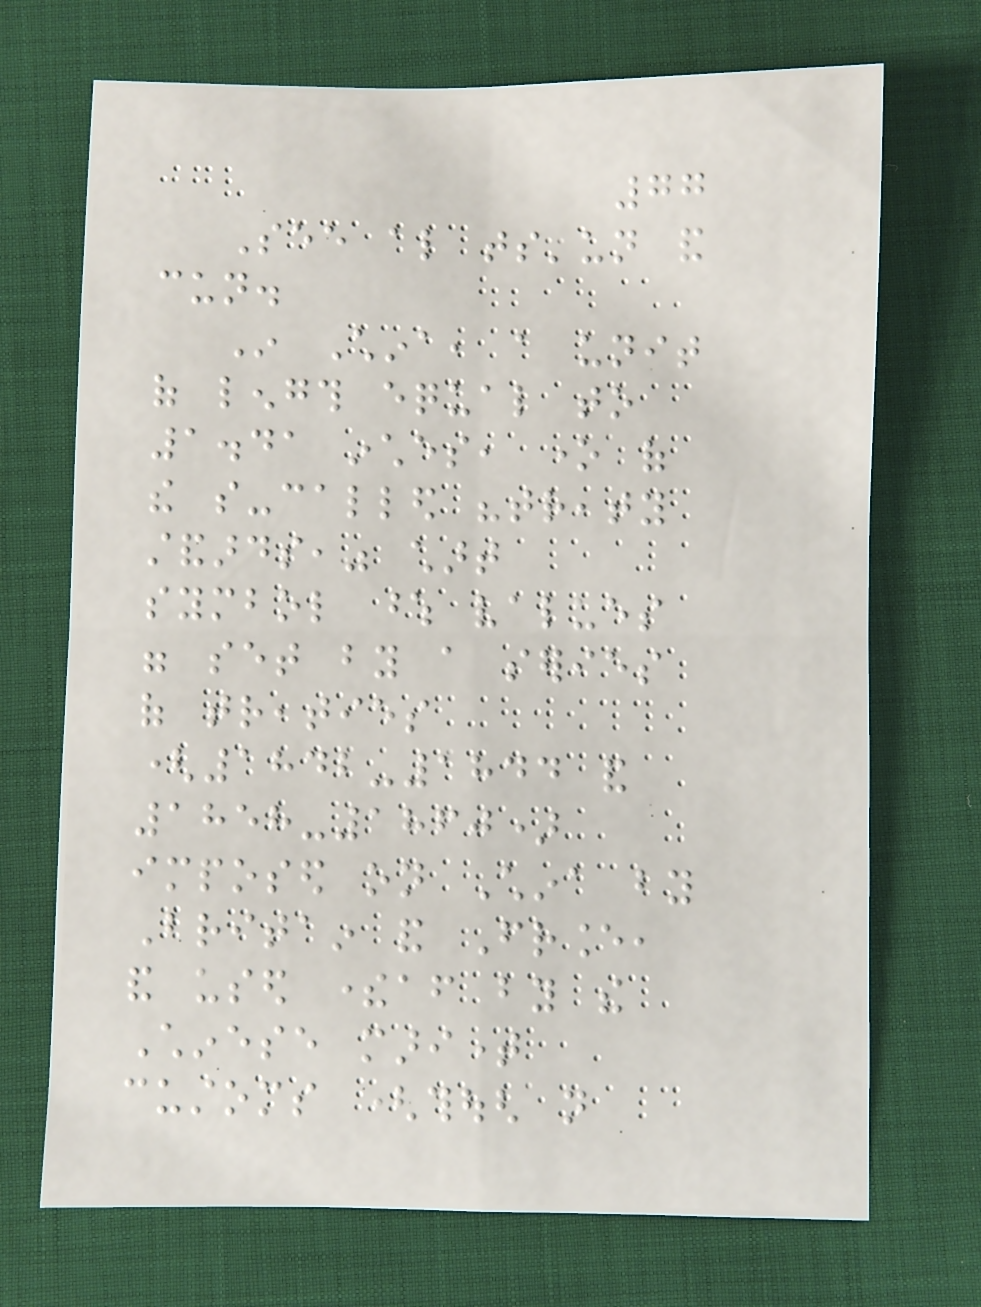77
See also ts'un and
cun.
In China, a unit
of length equal to
1.41 inches, one of
the so-called "treaty
standards," chart
symbol whose values
were set by a series
of treaties
(1842-1844 and
1858-1860)
imposed on China by
Britain and France,
and used thereafter by the
Chinese maritime
customs (though not
